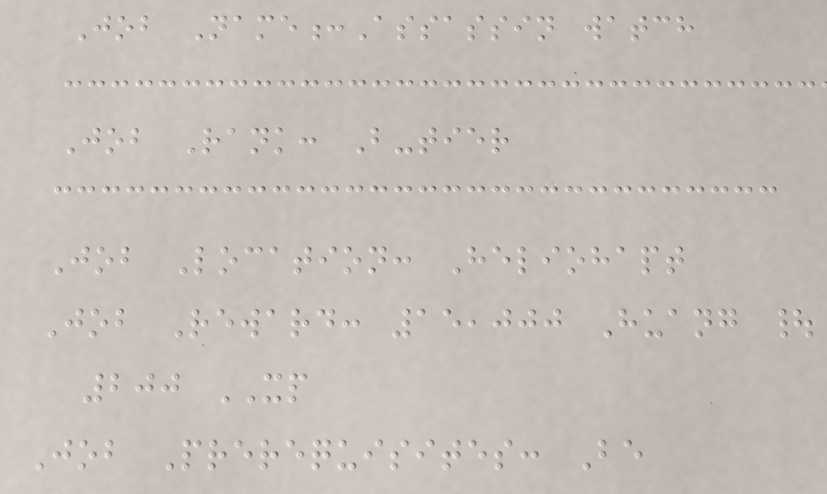Job Name:Assassin watch
Job Rank: B-tier
Job Location: Heliohapt
Job Reward: 15,000 Huang |
200 XP
Job Prerequisites: Be
